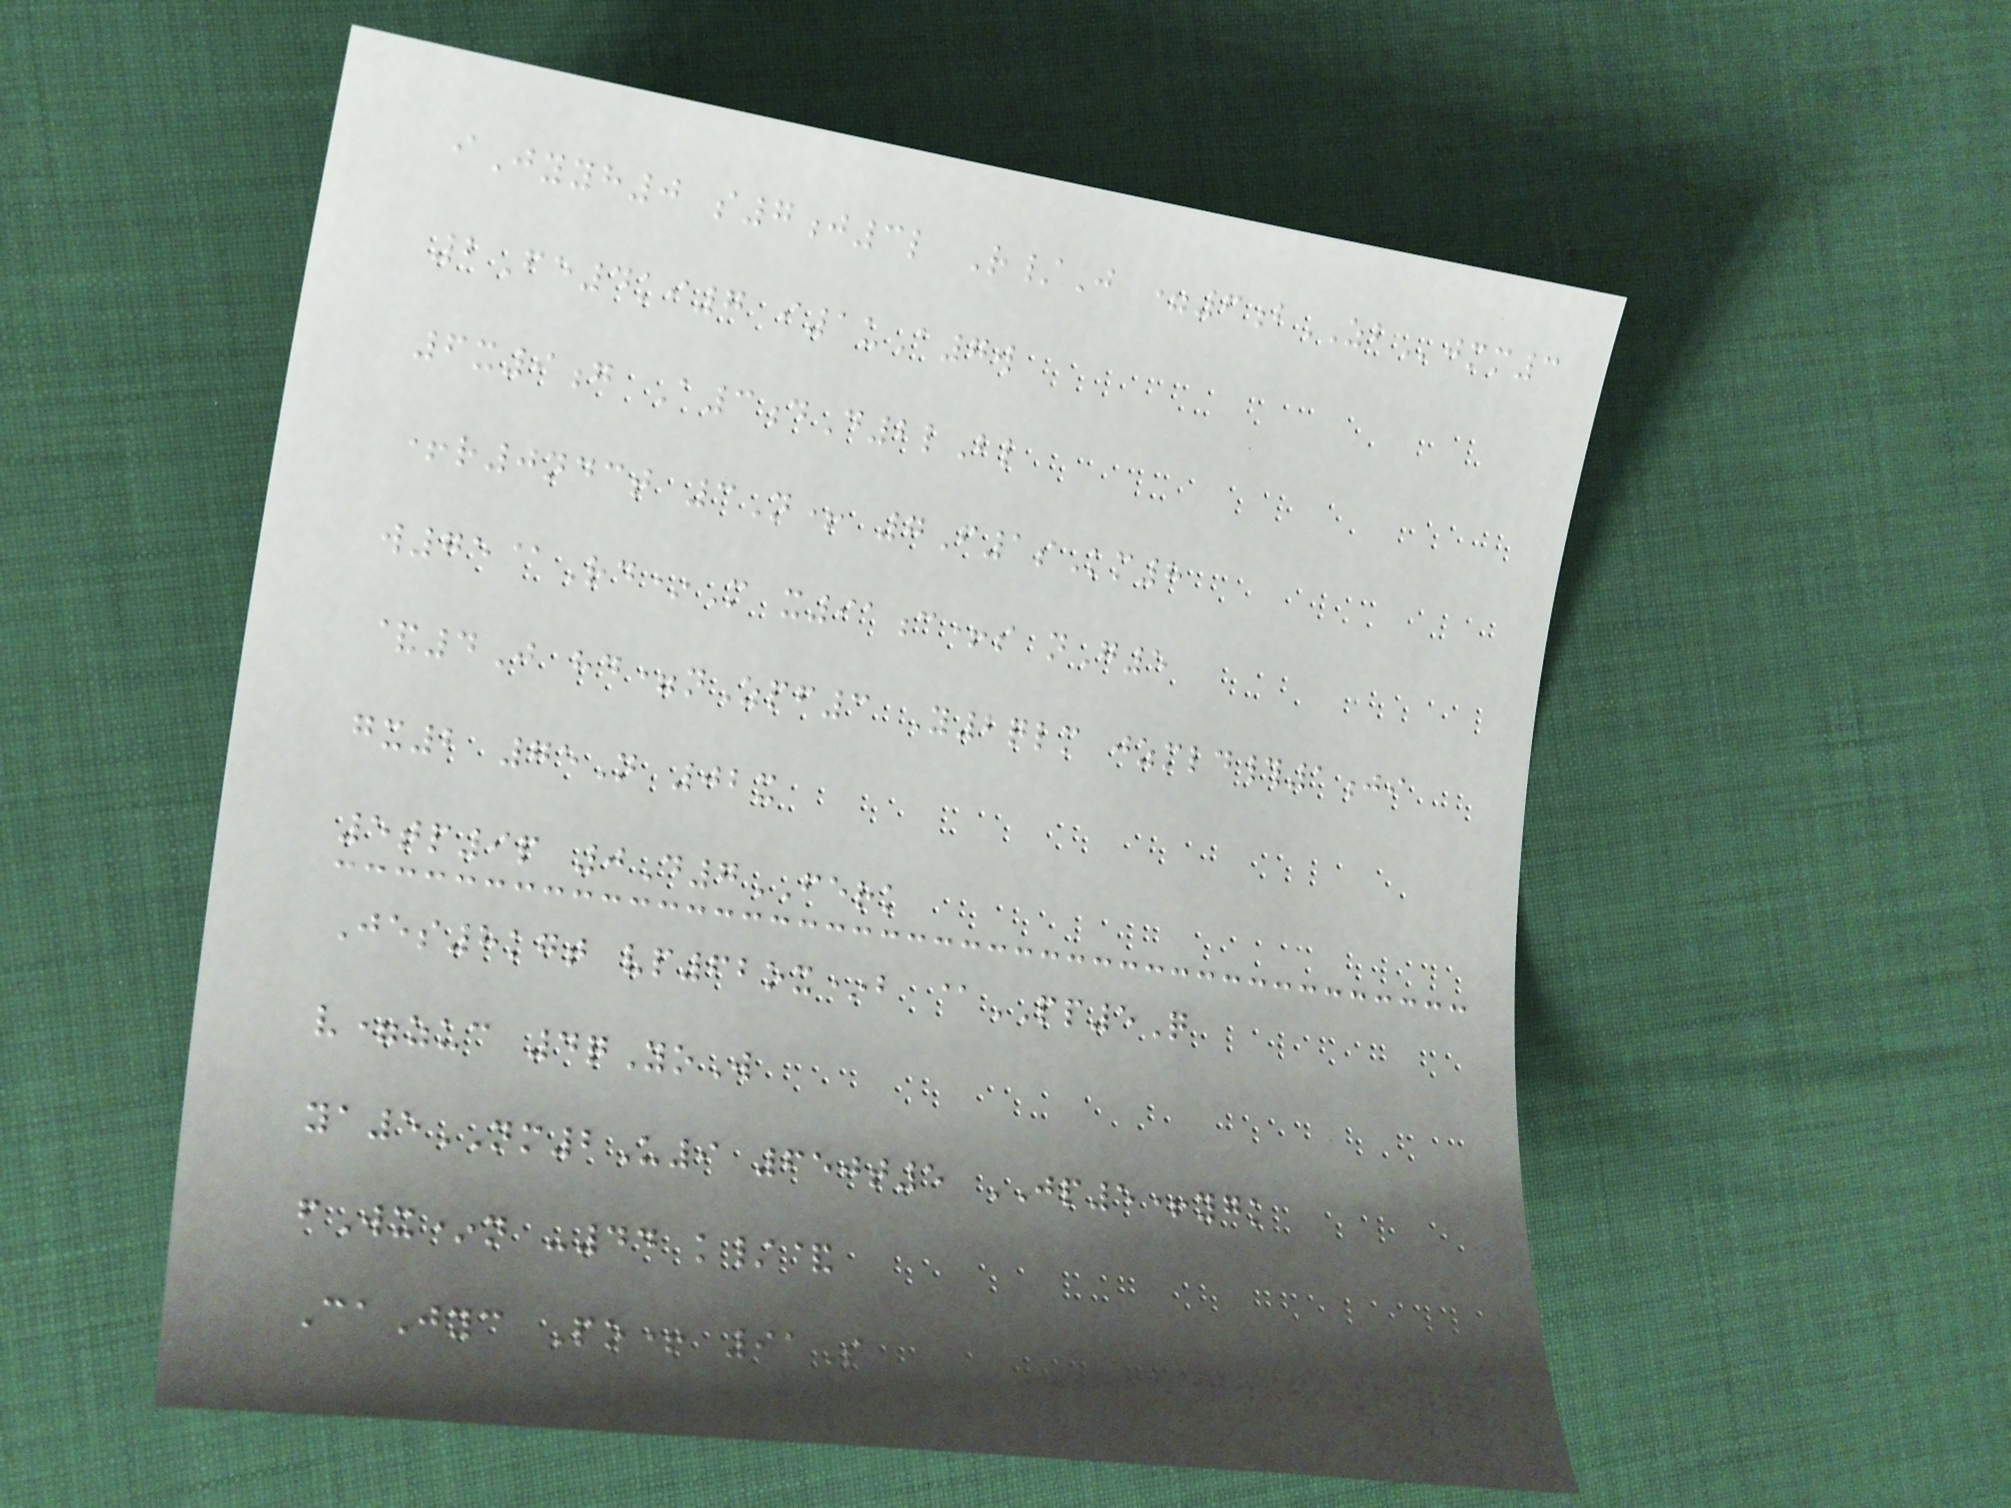iJyyh0 s7j3l R/J =6bZBjmm3
2Fe4ki7 i1uA7w
6x9g A3dD2lBl
+r0ndct 3N+ 7F1sKm8
w75@Rd*M x91c+s nG5
&4J hd=nZpf3 Y2qlm jzmld#1ji
gx2 75N 02x
5tp9p 0D7FERK
Jes8kgt vp62ox*b @PP5Q
v=zuc 4qYoW
ya5NM2U9 650t5 JP5+ygk
fWx*n -44 k/&
CaJyc Po+ 91S
